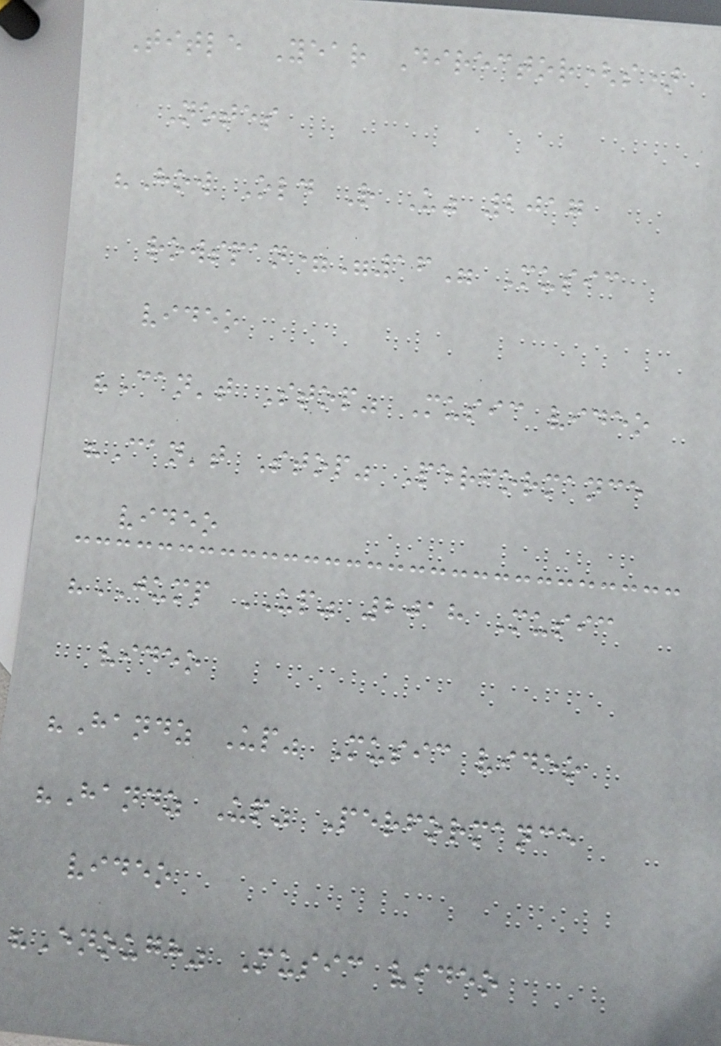Title Year Director(s)
Notes
"How Old R U" 2017
rowspan="16" Music
video
"Can't Stop" Music video
"Can't Stop" Performance
video
"JUMP UP" 2018 Music
video
"Handz Up" Music video
"Handz Up" Performance
video
"Enough" Music video
